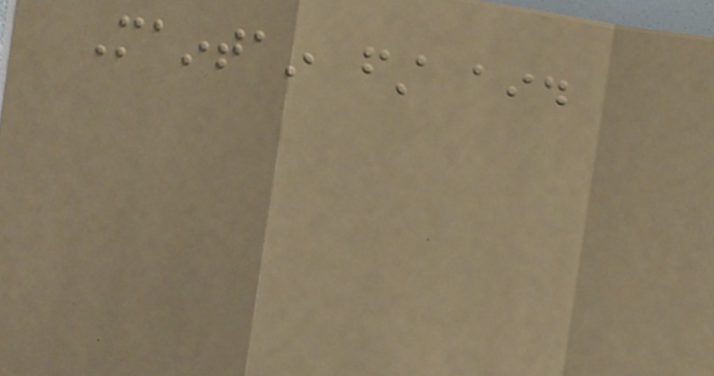Maintain first aid
